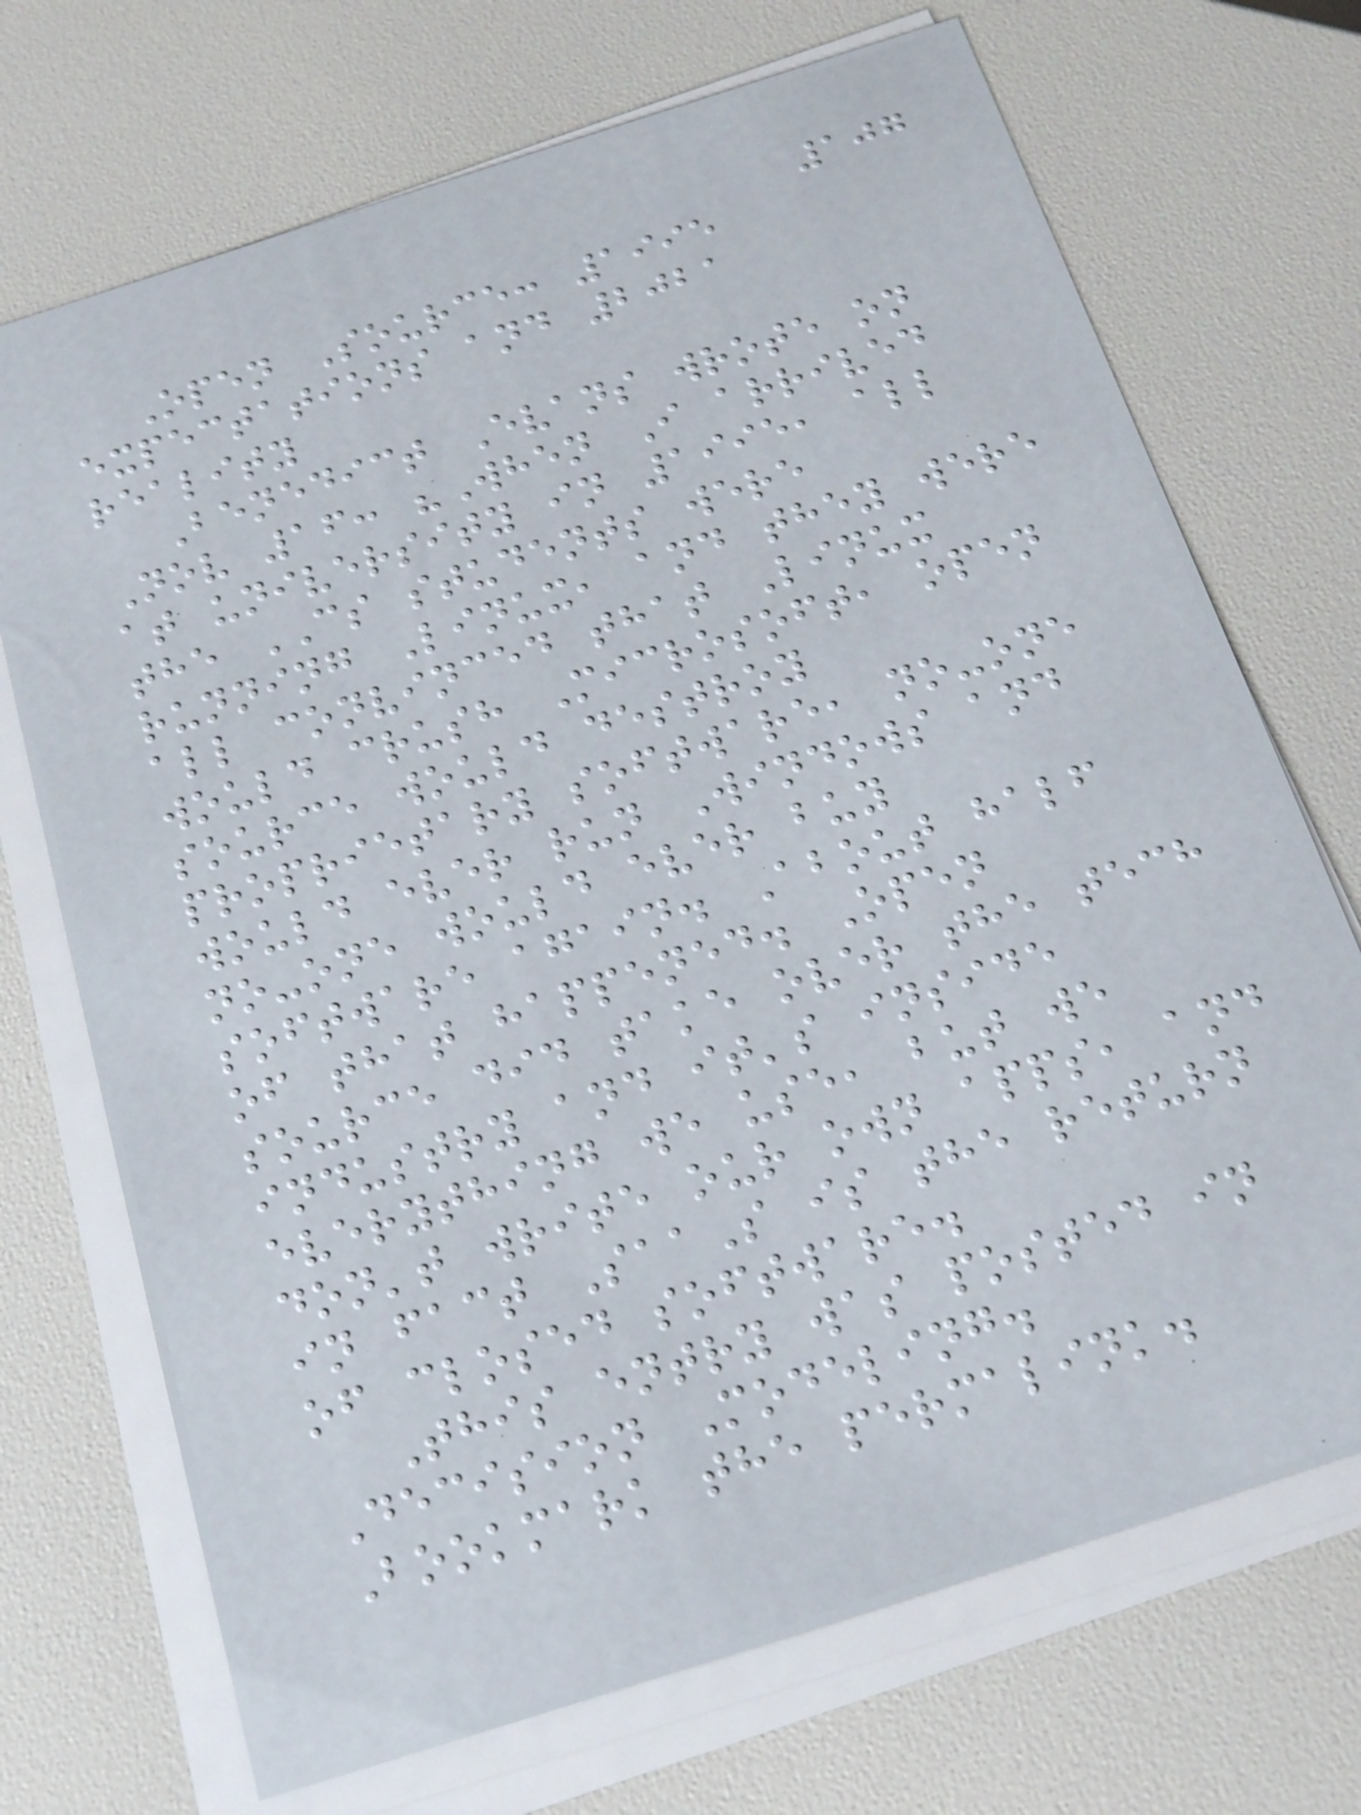107
Open Source: 1995
expectations and 2021
reality
Benedict Evans wrote on
Nov 16: "When I arrived
at university in 1995, all
the CS students were
running Linux, and they were
all convinced that Linux
would crush Microsoft, open
source would destroy
proprietary software, no-one
would ever run Windows and
no-one would ever buy
software again. About half
of that happened. Open
source did take over the tech
industry and it's inside
everything we use, but we
don't write our own apps, and
in fact SaaS is the return
of closed software.
This entry was posted in
Decision Modeling.
Bookmark the permalink.
